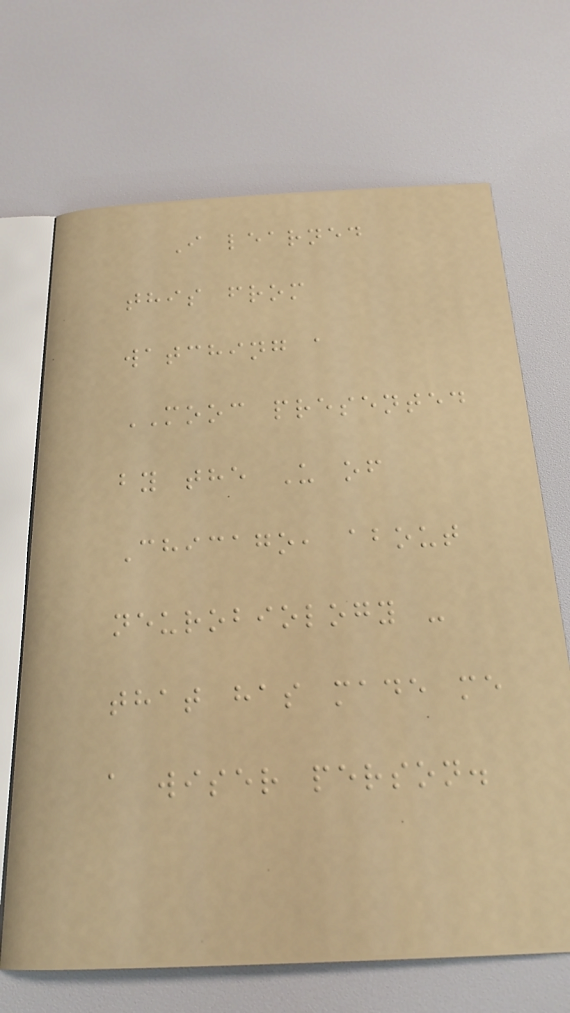I learned
this from
watching a
MOOC presented
by the U of
Chicago, about
neurobiology -
that has made me
a wiser person.
